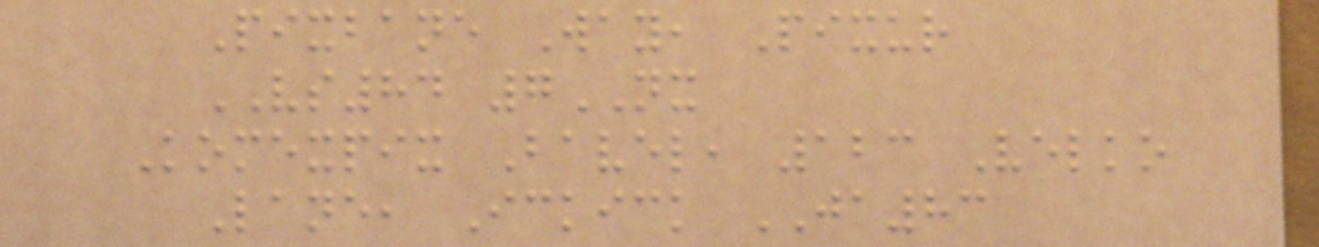Pixbane Way, Pixur
VS84 7NX
Komexpix Bavel, 123 Velko
Lane, Ickick JA83
